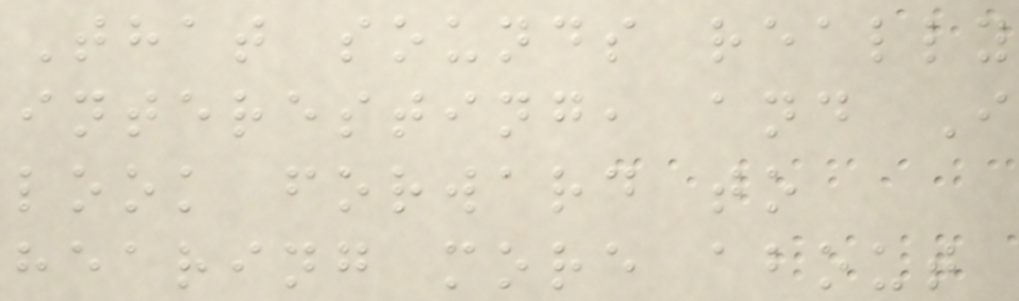That sounds really
interesting, and I
look forward to
hearing more about
